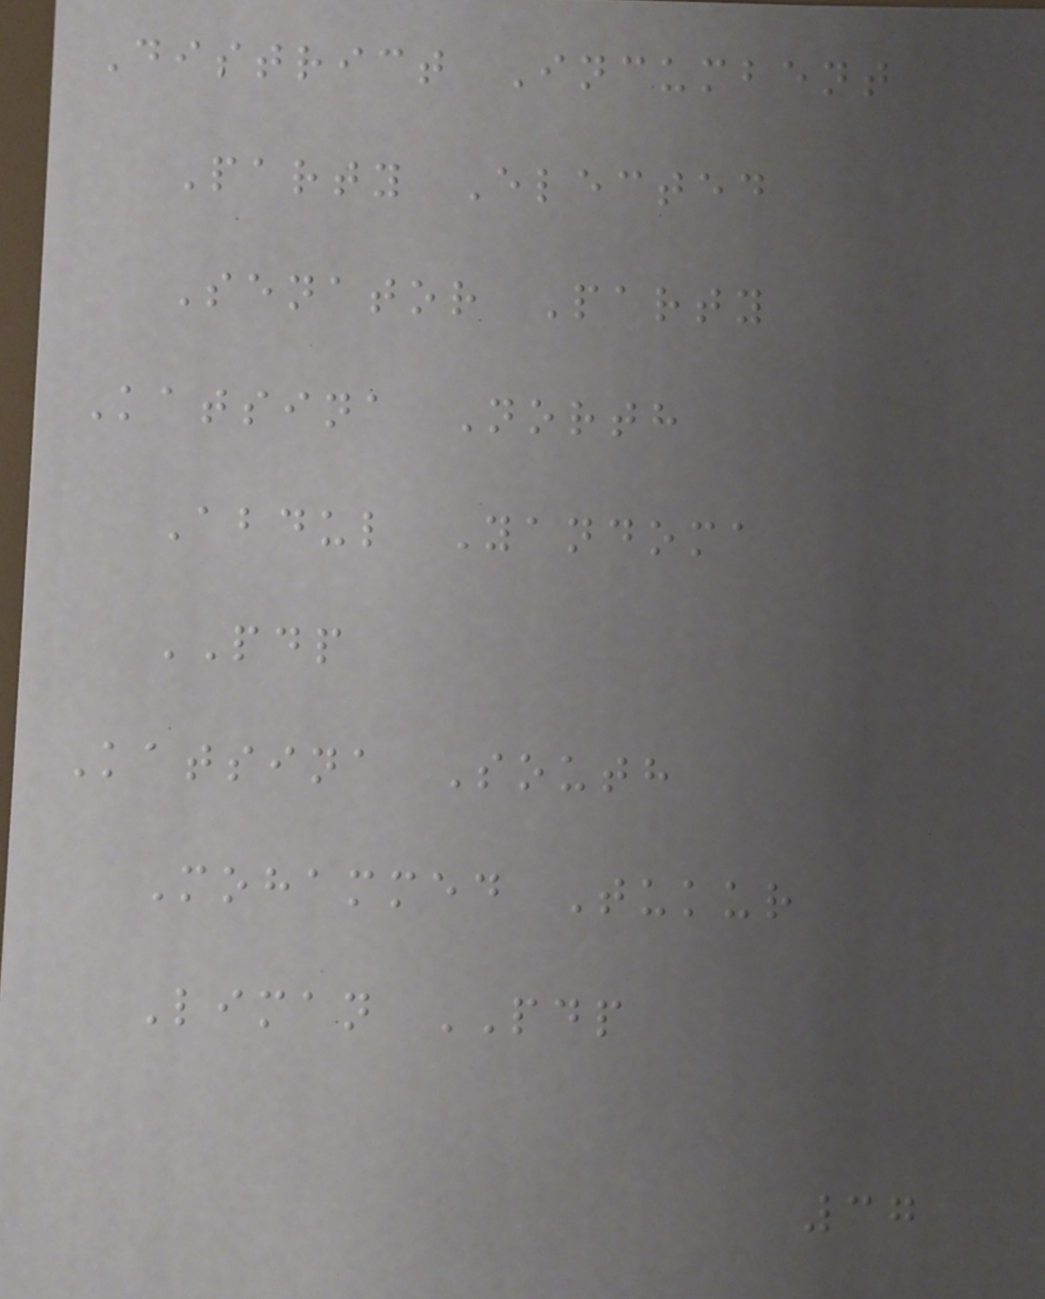District Incumbent
Party Elected
Senator Party
Katsina North
Abdul Yandoma
PDP
Katsina South
Mohammed Tukur
Liman PDP
37
